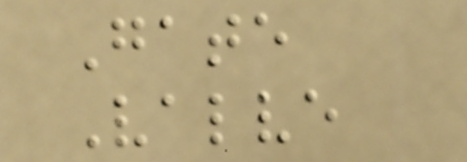Gate
Valve
